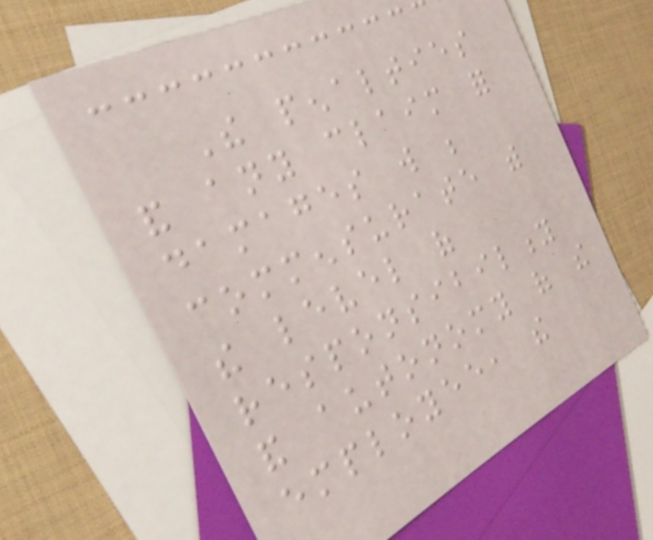The penalties
and any claim for
damages will be
commensurate with
the level of
responsibility
and autonomy of the
employee, the
